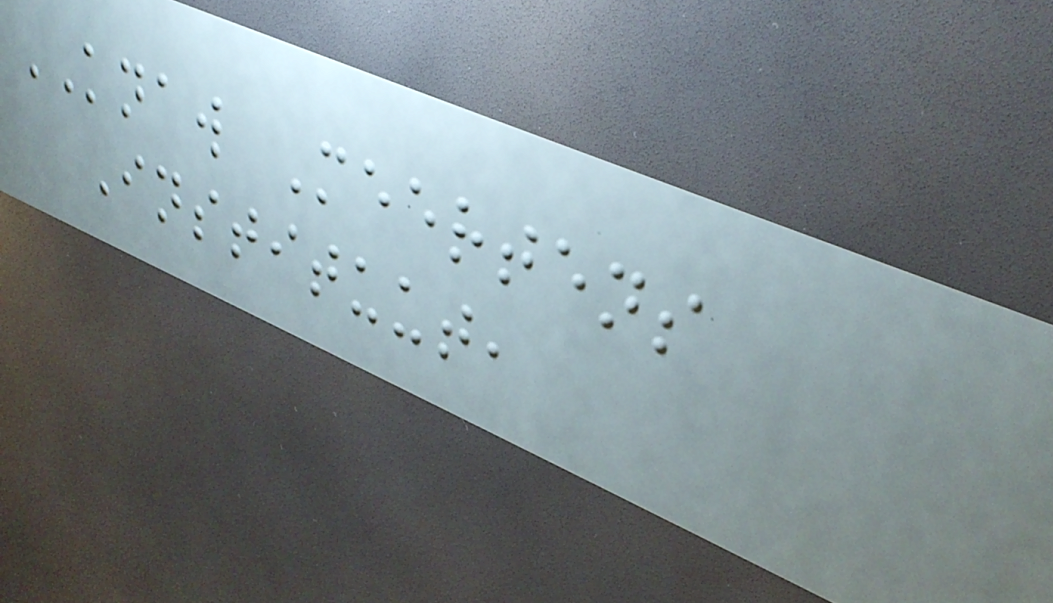KNAW Meertens
Instituut,
